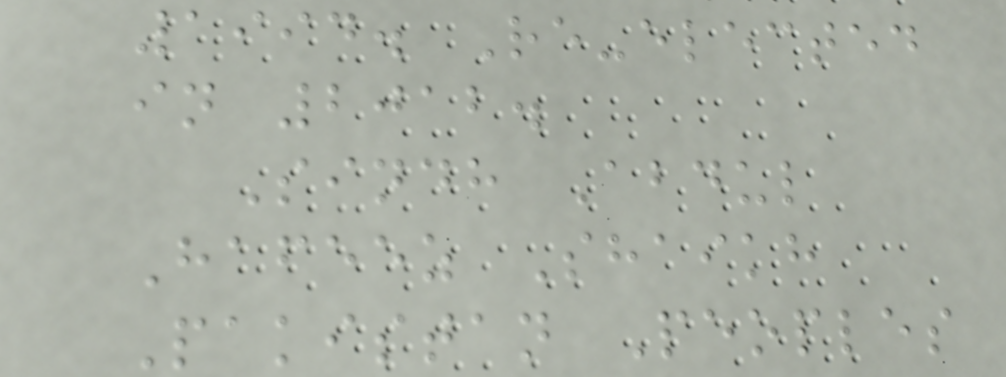1994. Re-elected
in 2012.
Sindh Abdul
Hafeez Shaikh
Pakistan Peoples
